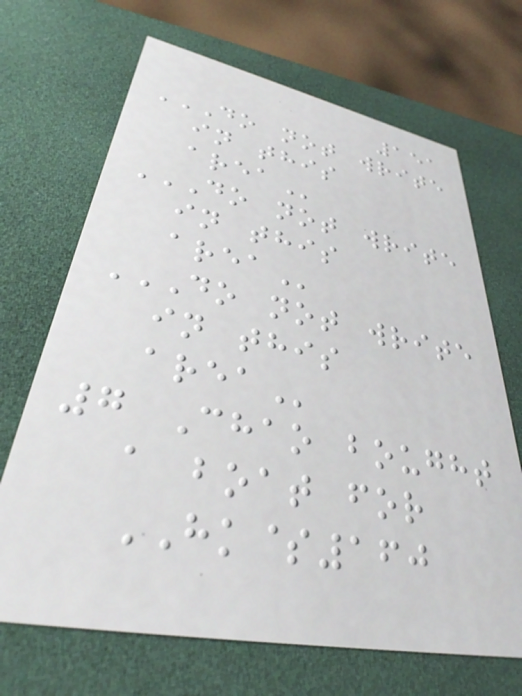151
DO NOT WRITE
IN THIS
AREA
DO NOT WRITE
IN THIS
AREA
DO NOT WRITE
IN THIS
AREA
7 Chao bought
a boat for
HK$160
